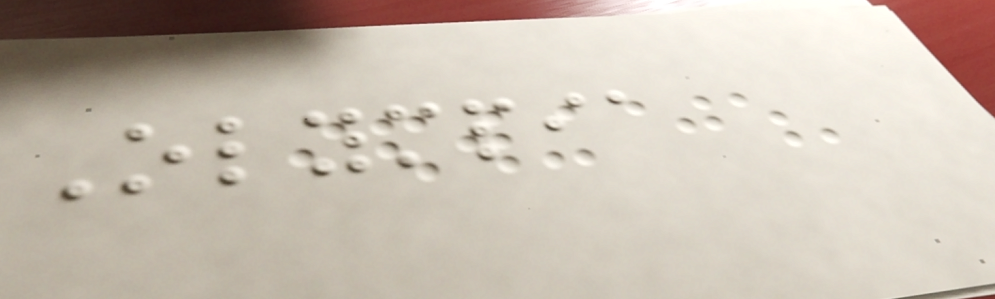Olympia
